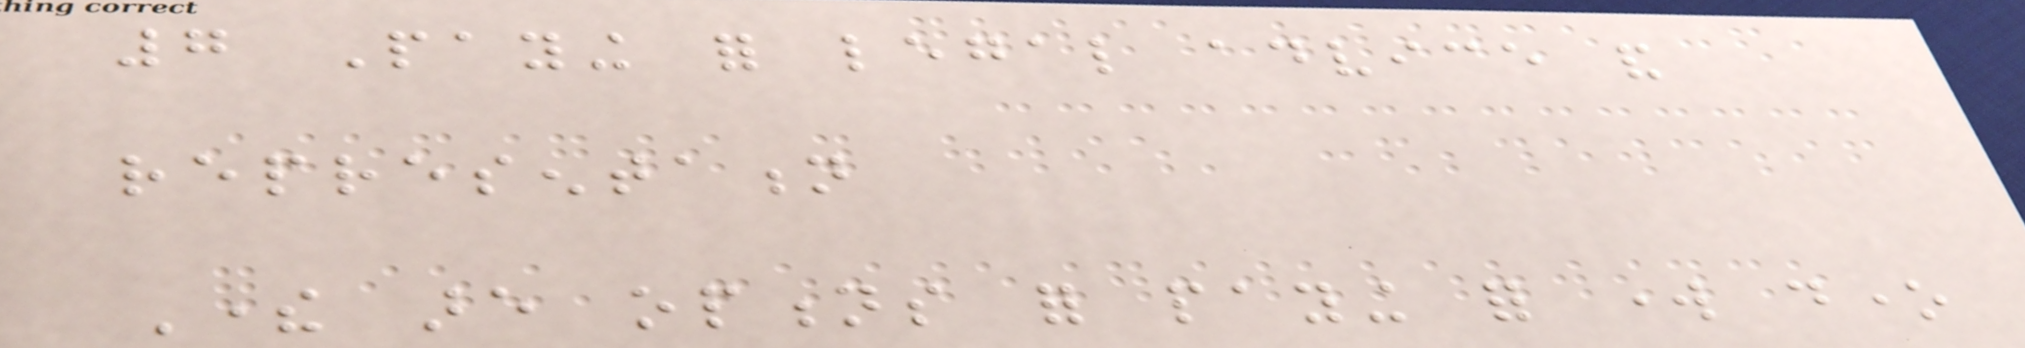7 Paying for legal advice and
representation
There are options for paying for work done
